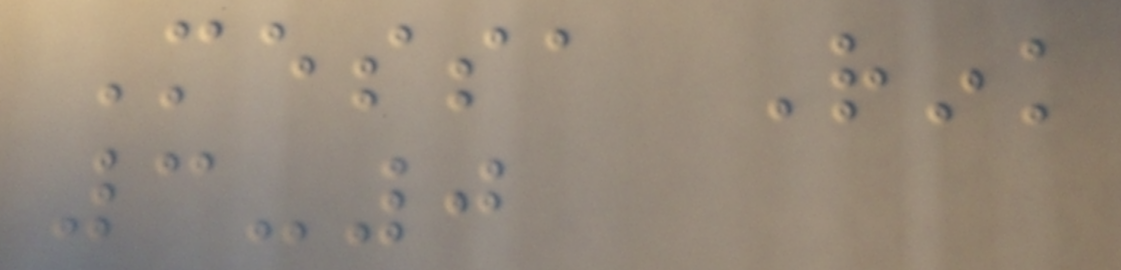Messa Rink
3-0
